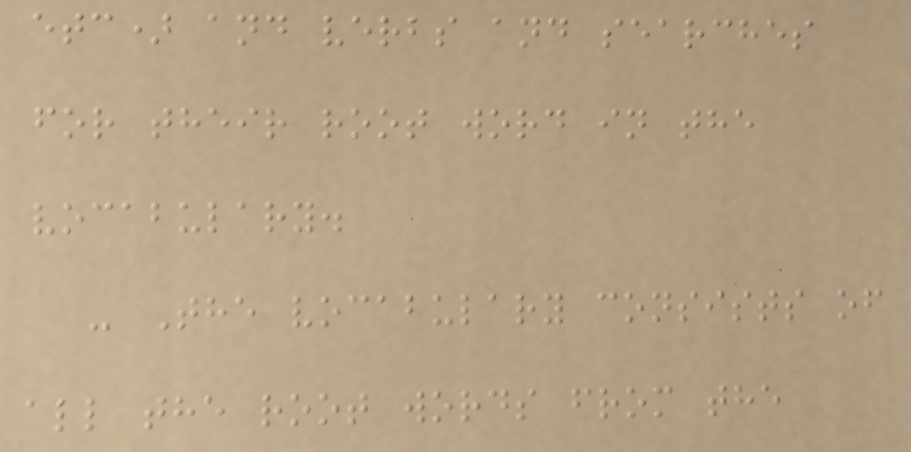etc) and verbs and searches
for their root word in the
vocabulary.
- The vocabulary consists of
all the root words from the
